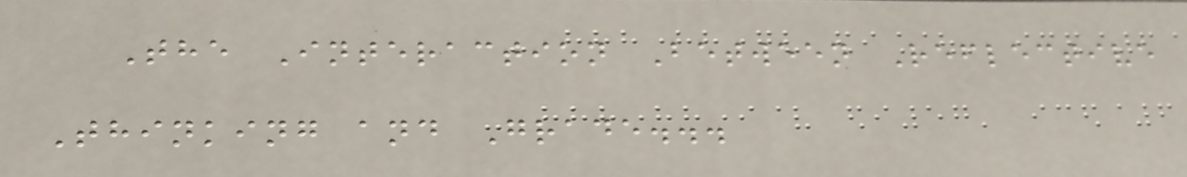The Interaction Between Reflective
Thinking and Grade...
